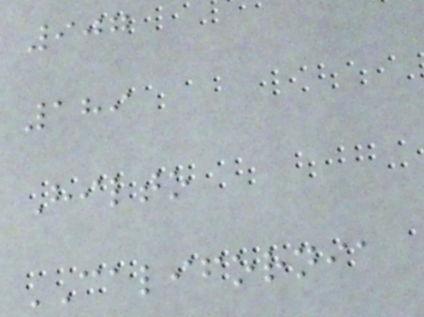907
189
Hilto
CALIFORNIA
